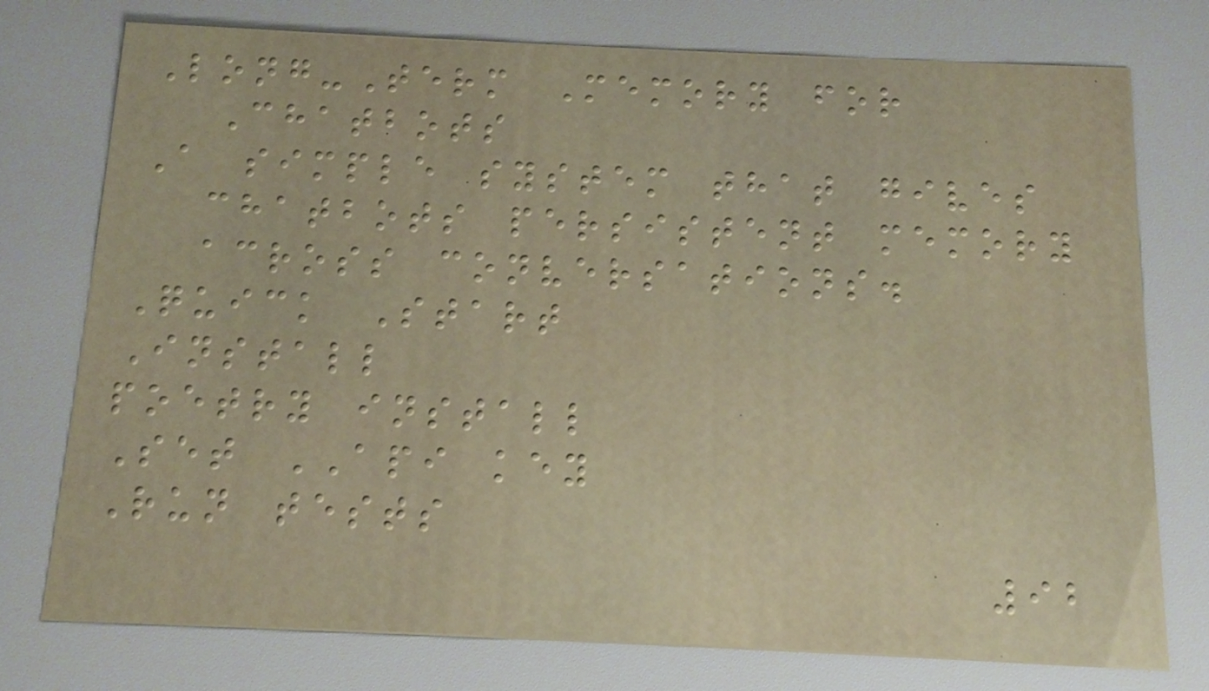Long-Term Memory for
Chatbots
A simple system that gives
chatbots persistent memory
across conversations.
Quick Start
Install
poetry install
Set API key
Run tests
92
